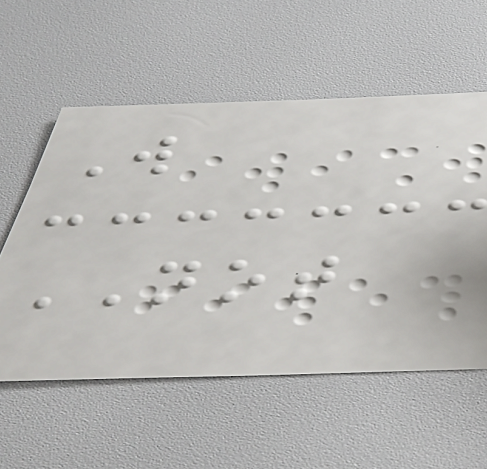W
NOT
